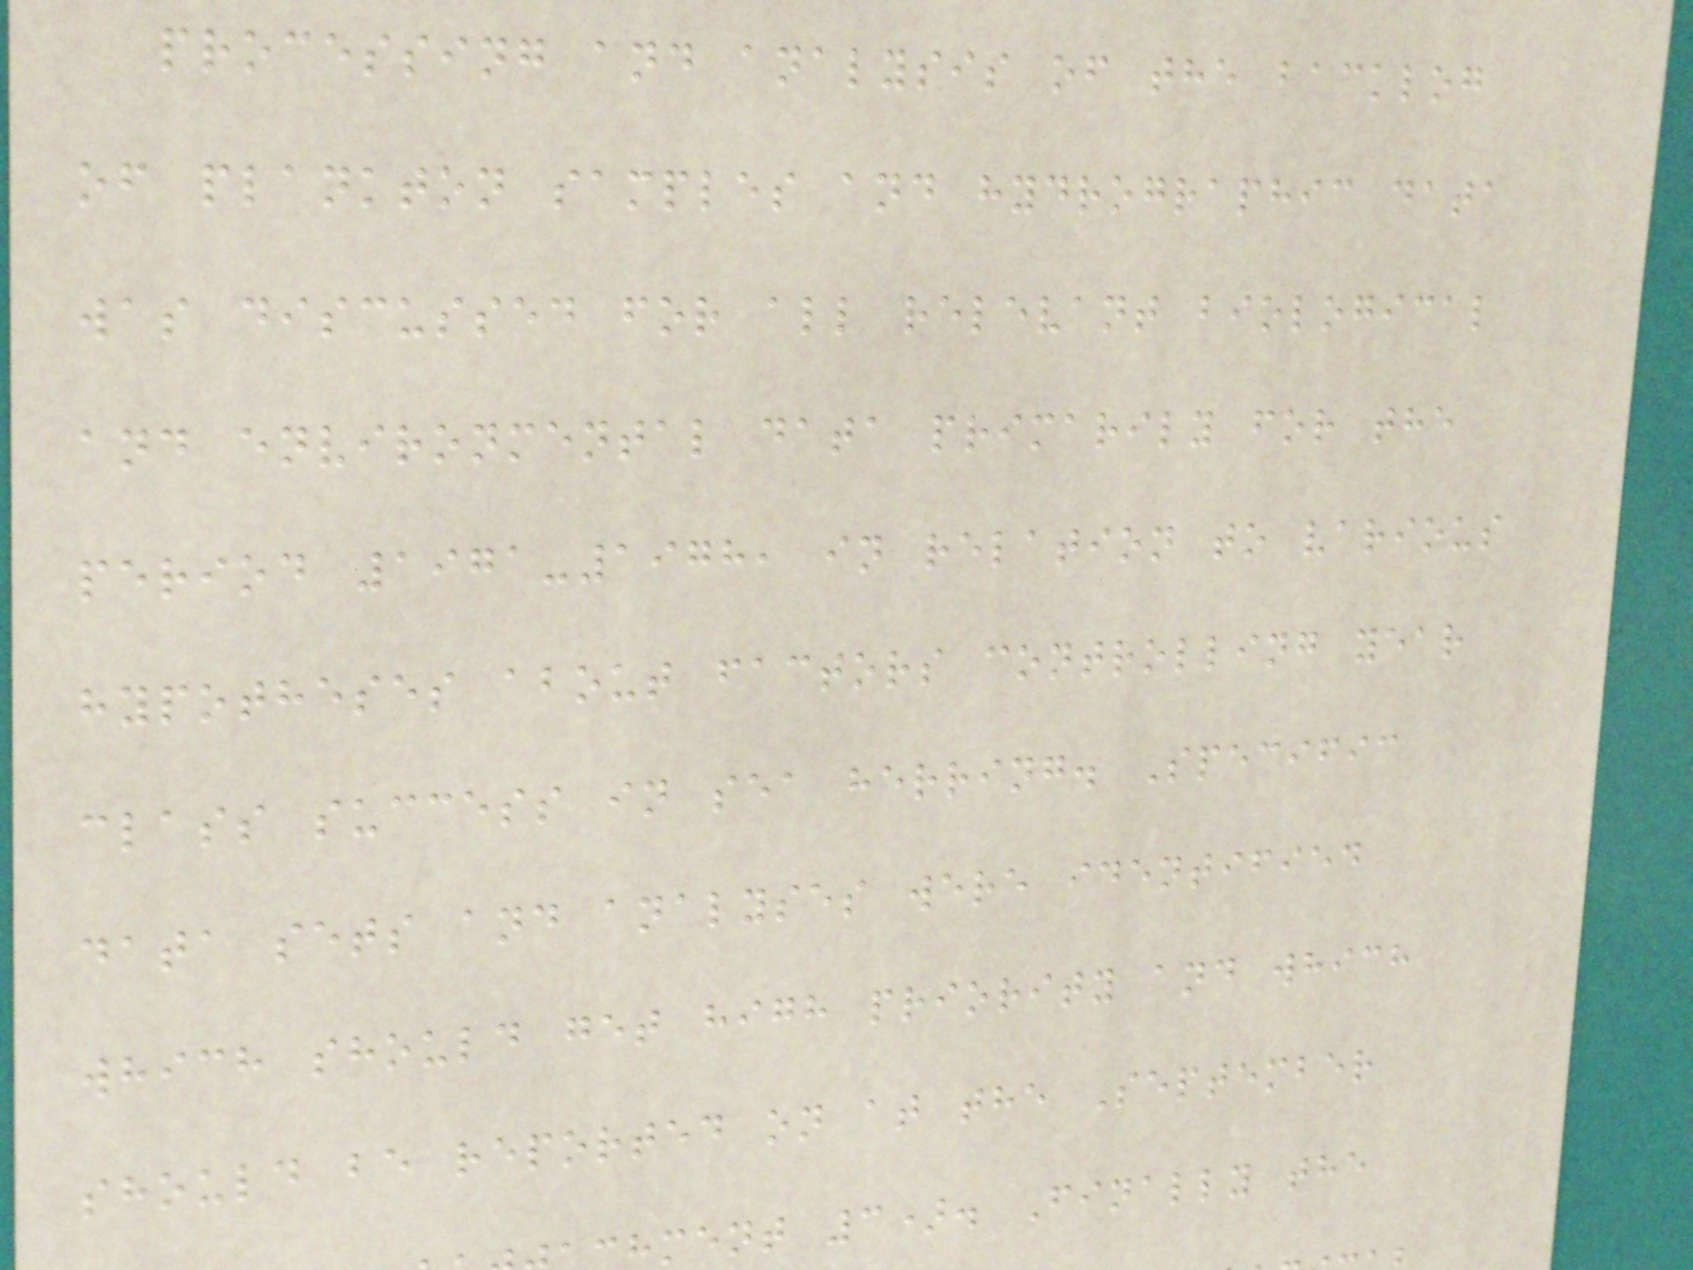processing and analysis of the backlog
of plankton samples and hydrographic data
was discussed for all relevant biological
and environmental data primarily for the
period 1971-1978, in relation to various
hypotheses about factors controlling year
class success in sea herring. Specific
data sets and analyses were identified
which should get high priority and which
should be reported on at the September
hment 3). Finally the
